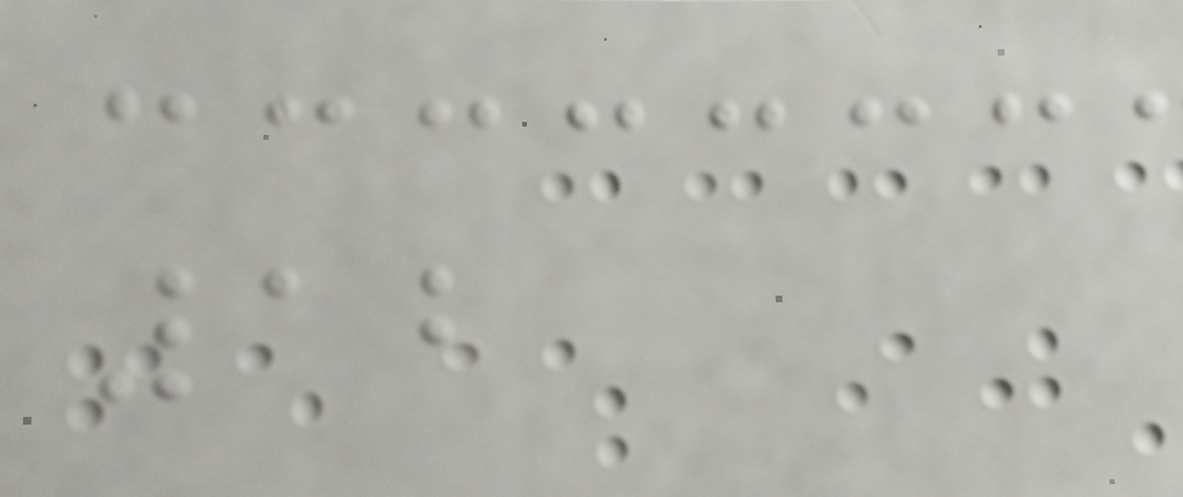12
